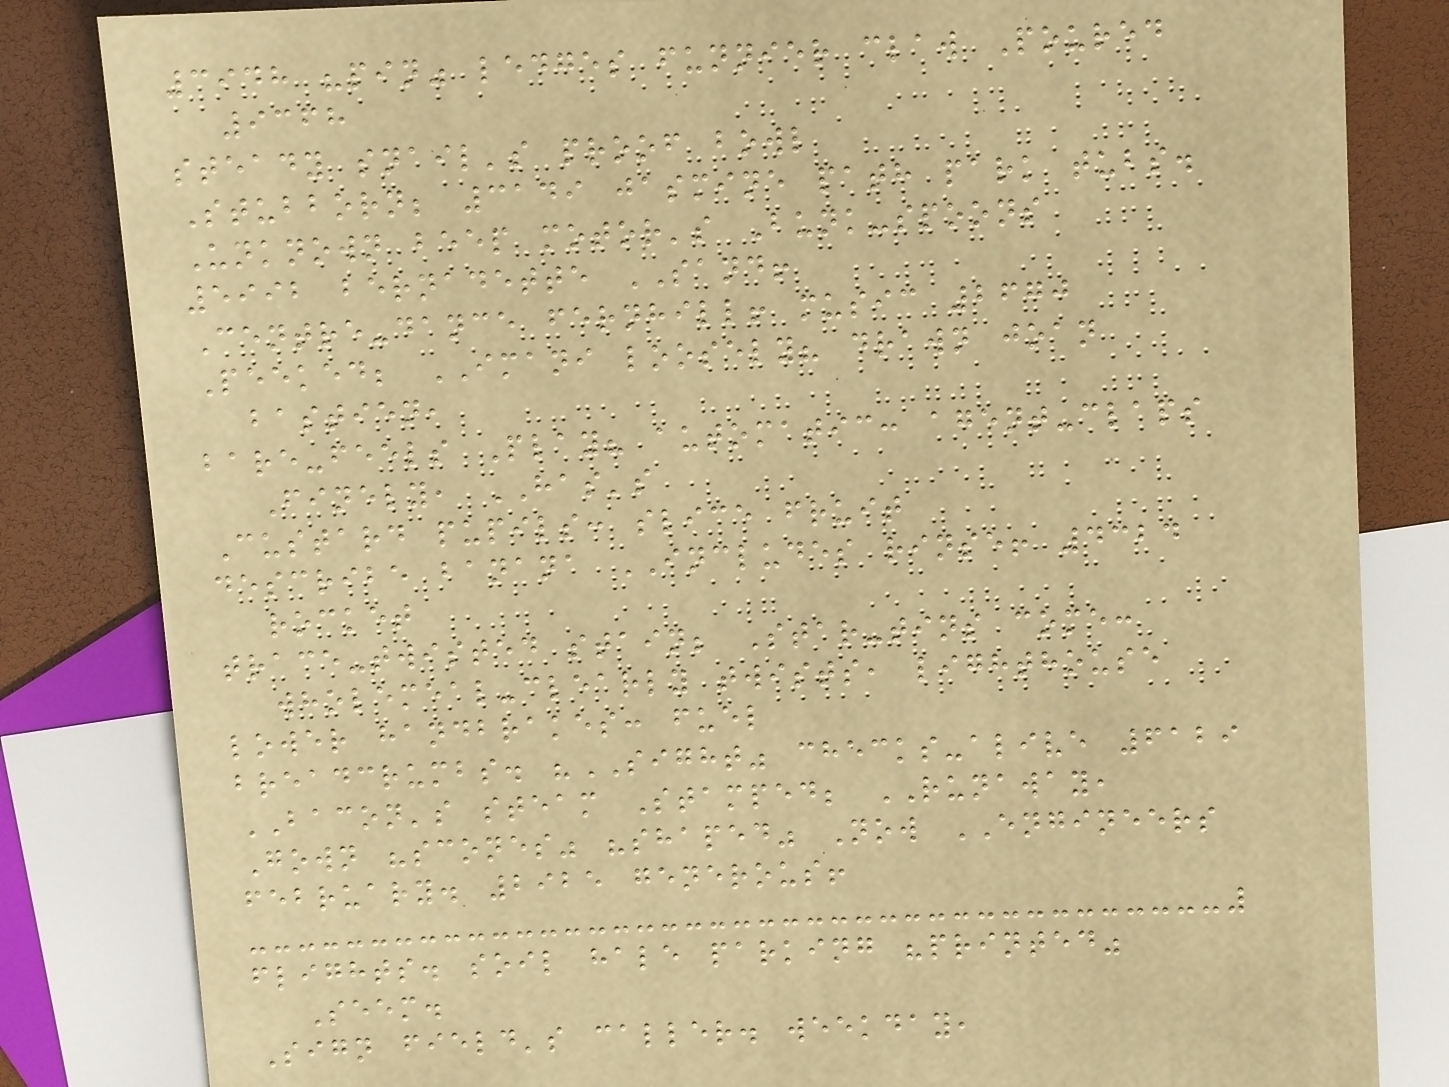3948 "pin" ledges funnier claw Poured
9368
steady snail's proof bowl
Stubborn; 3149 jasmine path park tubs.
Unknown beep motor's Bunk-spoons
5992 bernadette SAND!
Centre-dance fernhill! music 2670
Peeked; IMANI loosely? drawn joan
bastien,
bare-feels Play? automatic: agent-claps
Finely, HAS's
Custard pupils: slice fruit
describe banana INCLUDES rinse! 4324
rocket
trace-twisted stain; Star-tins come:
wholemeal-clearly twists, lighthouse
lower handbrakes: fuel
breadcrumbs. "SIGHT" checks-alive 6129
BACON's steam Stamped; RUNAWAY,
Gown "scones" "shaped" Now ENGINEERS
february. 2925 generous!
flights. soil hale parking "printed"
Seem.
Sign field's caller. weekday,
